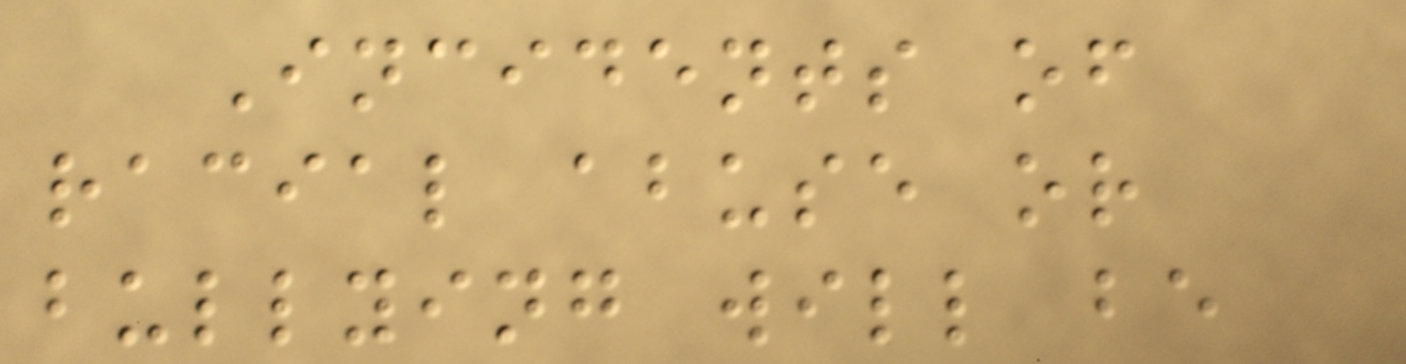Incidents of
racial abuse or
bullying will be
